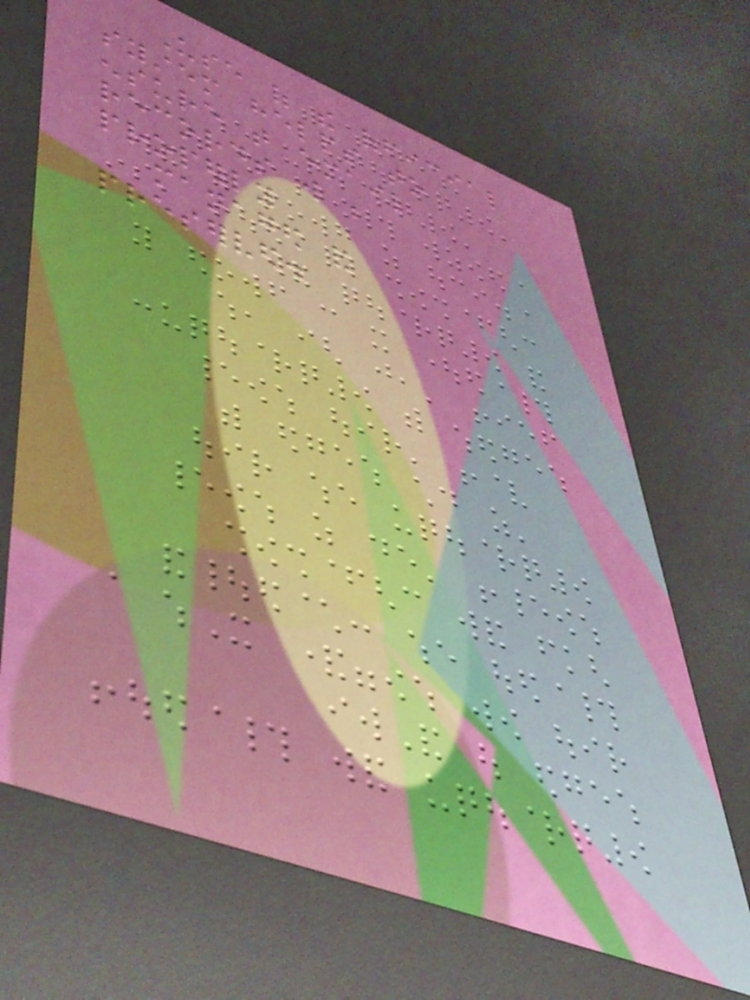Use of the official
system helps to
ensure that email
records will be
properly
managed and
preserved.
